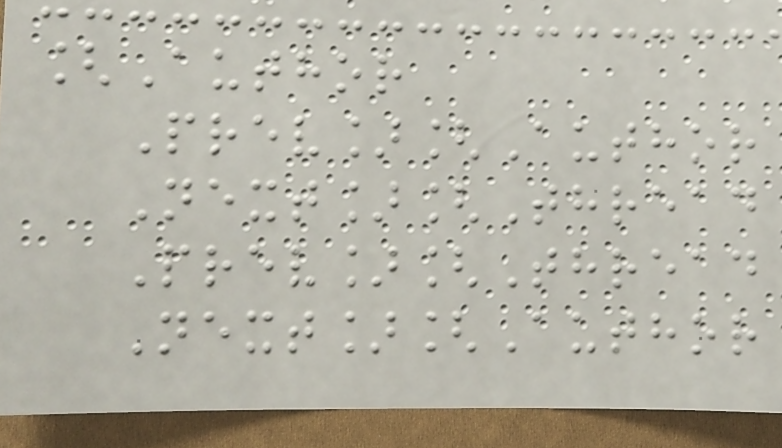[Author
Prev][Author
Next][Thread
Prev][Thread
Next][Author
